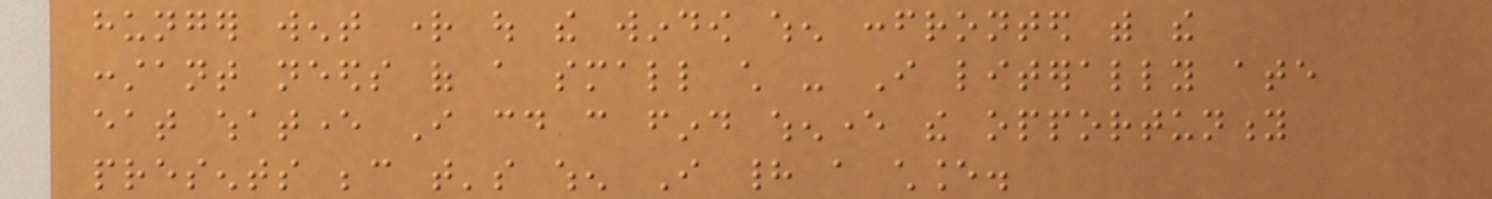hunger went right out the window when confronted with the
constant needs of a small child - I literally ate
eat whatever I could can find whenever the opportunity
presents because that's when I had a chance.
